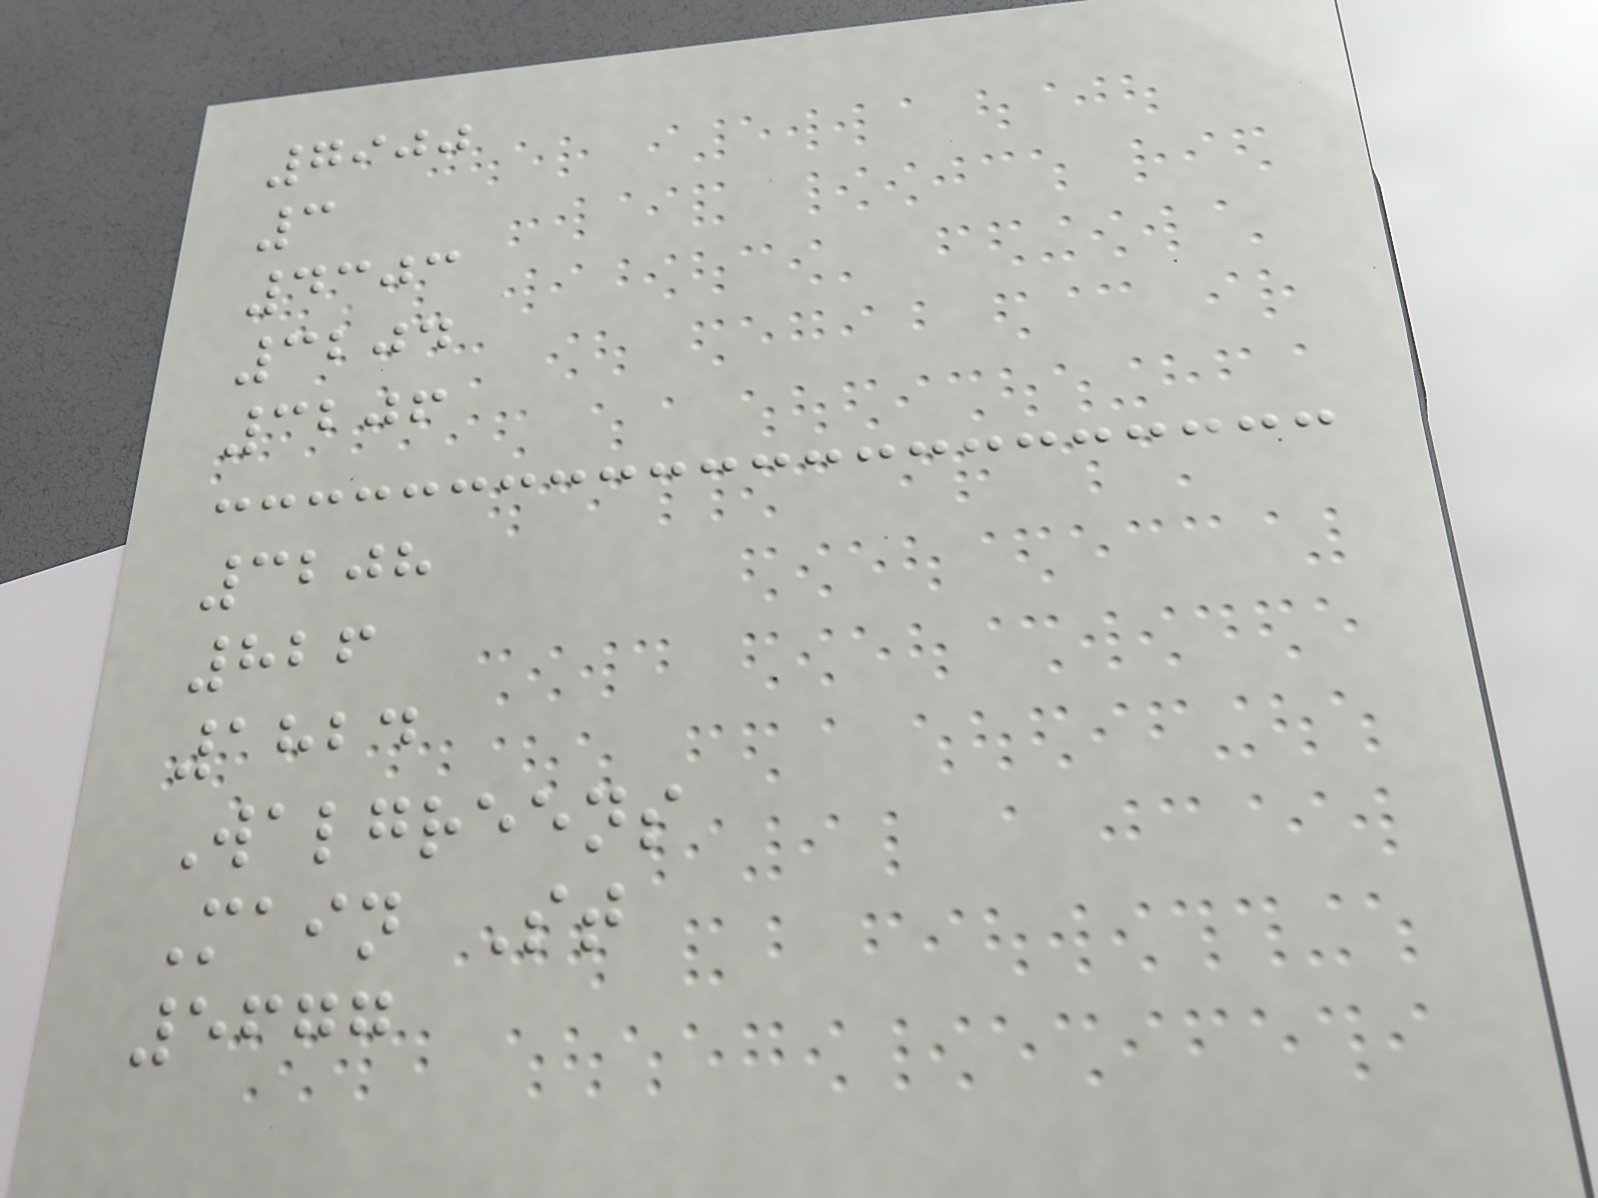7900
3
4303
3204
3206
3208
826
1824
Walgreens
Main St
5677
